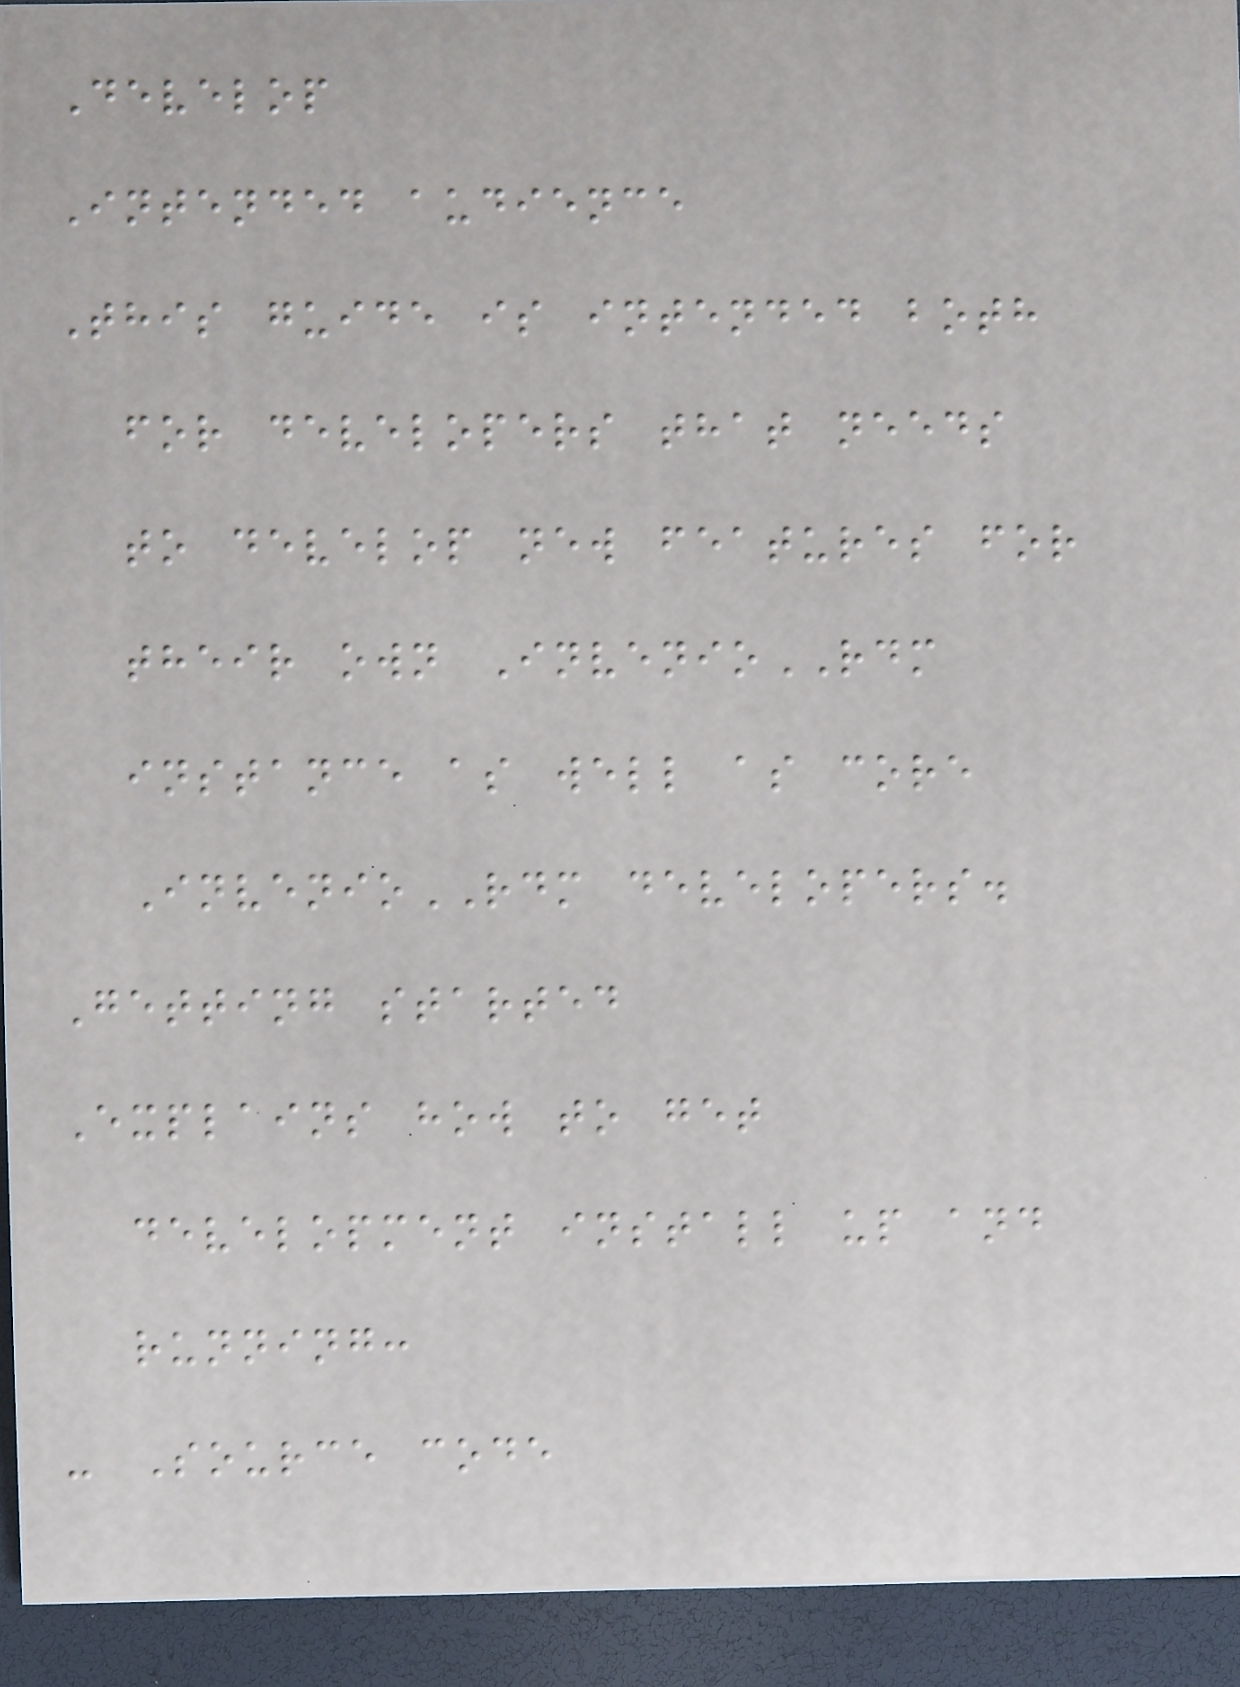Develop
Intended audience
This guide is intended both
for developers that needs
to develop new features for
their own InvenioRDM
instance as well as core
InvenioRDM developers.
Getting started
Explains how to get
development install up and
running:
- Source code
